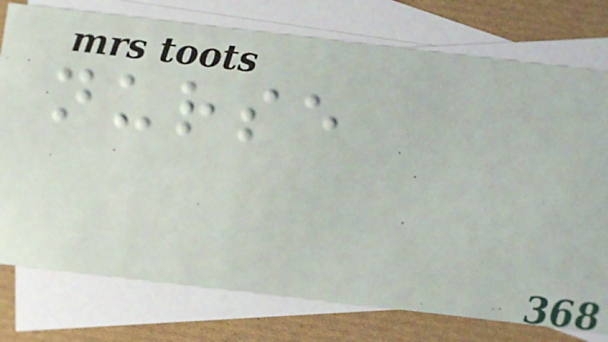nurse
